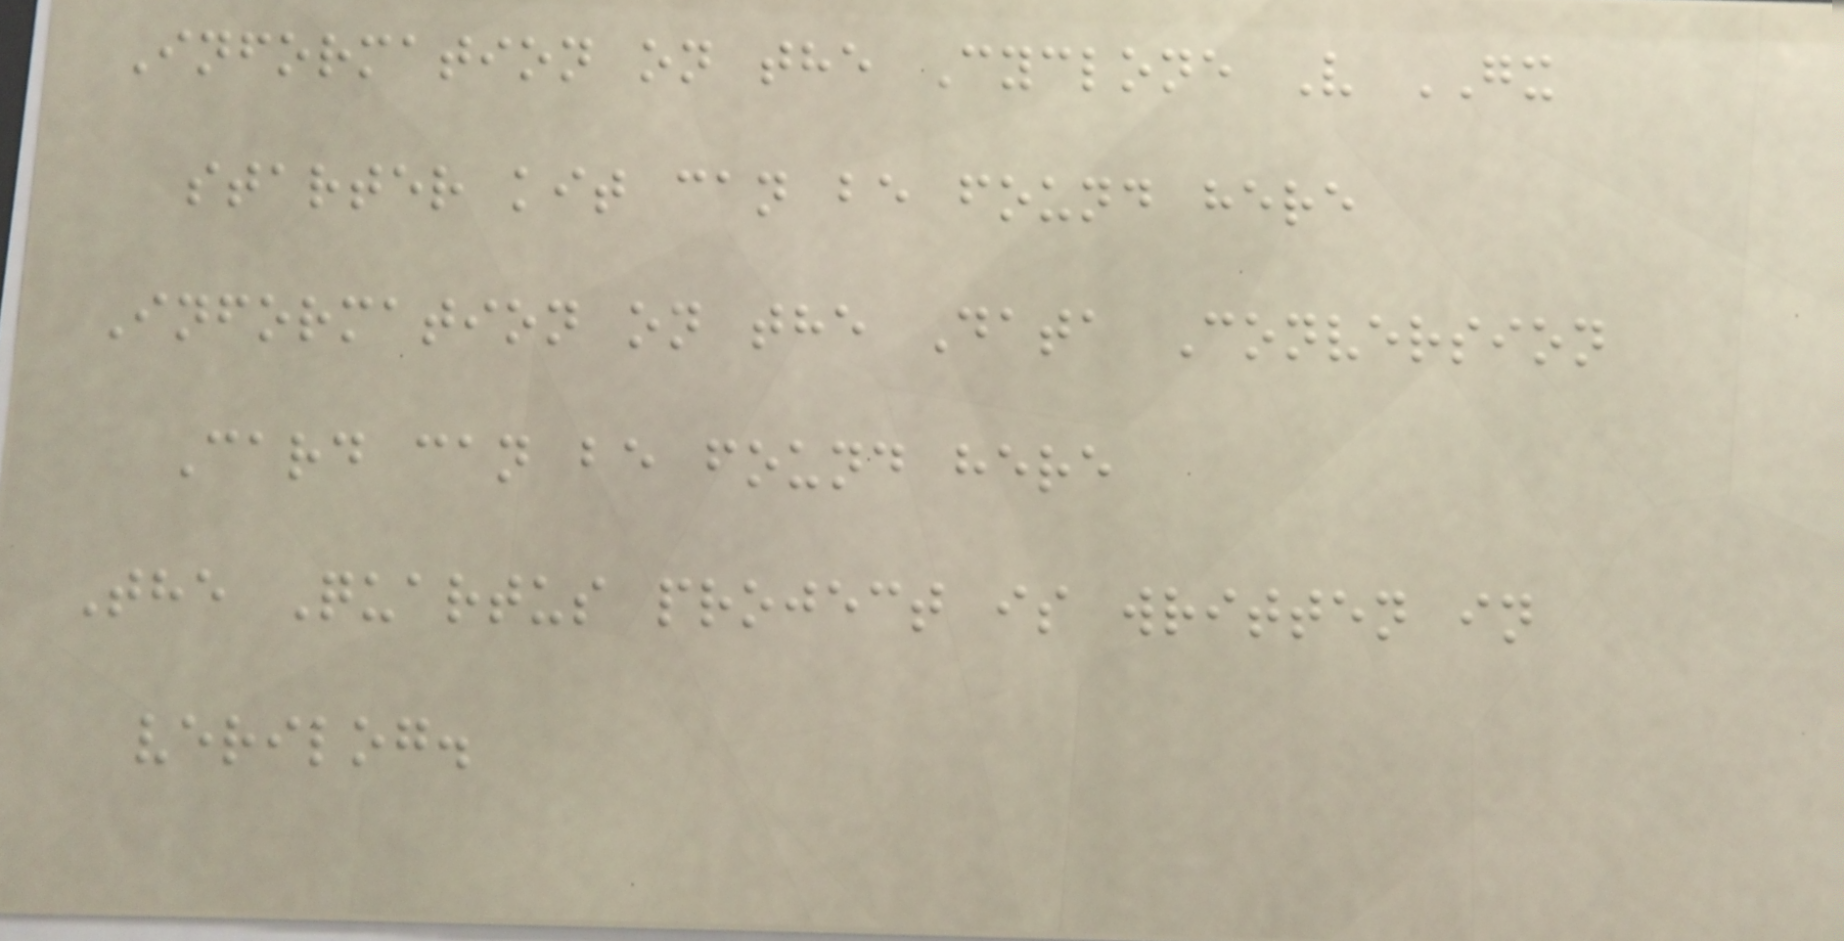Information on the Cyclone V GX
starter kit can be found here
Information on the Data Conversion
Card can be found here
The Quartus project is written in
verilog.
